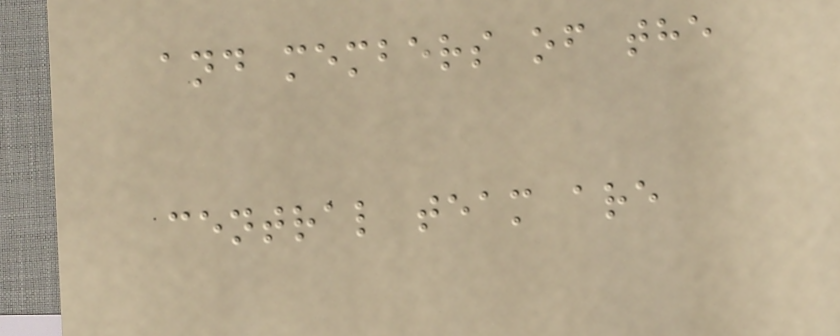and members of the
central team are
